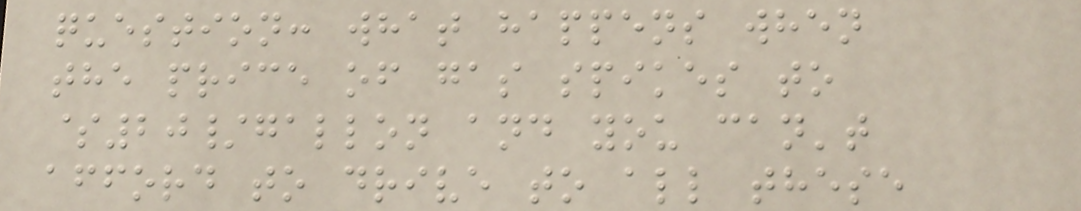question: what happens when
the price of gas spikes to
$20/gallon and you can't
afford to drive to all these
